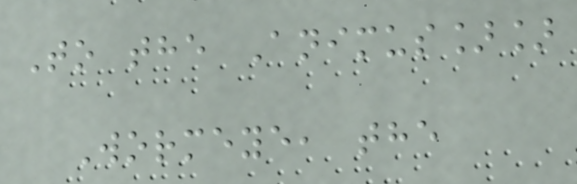To the Animus]]
Wormeye, the
